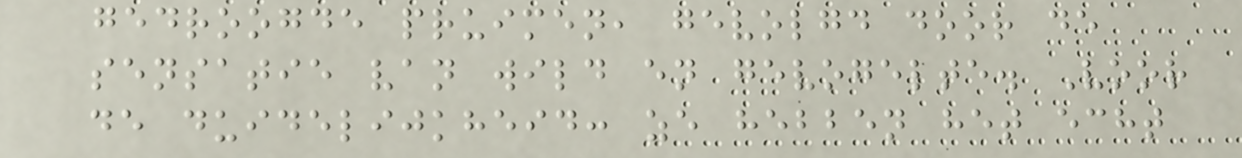gedroogde pruimen, gevolgd door de
sensatie van wild en gevogelte. Voor
de duidelijkheid: ze hebben het echt
